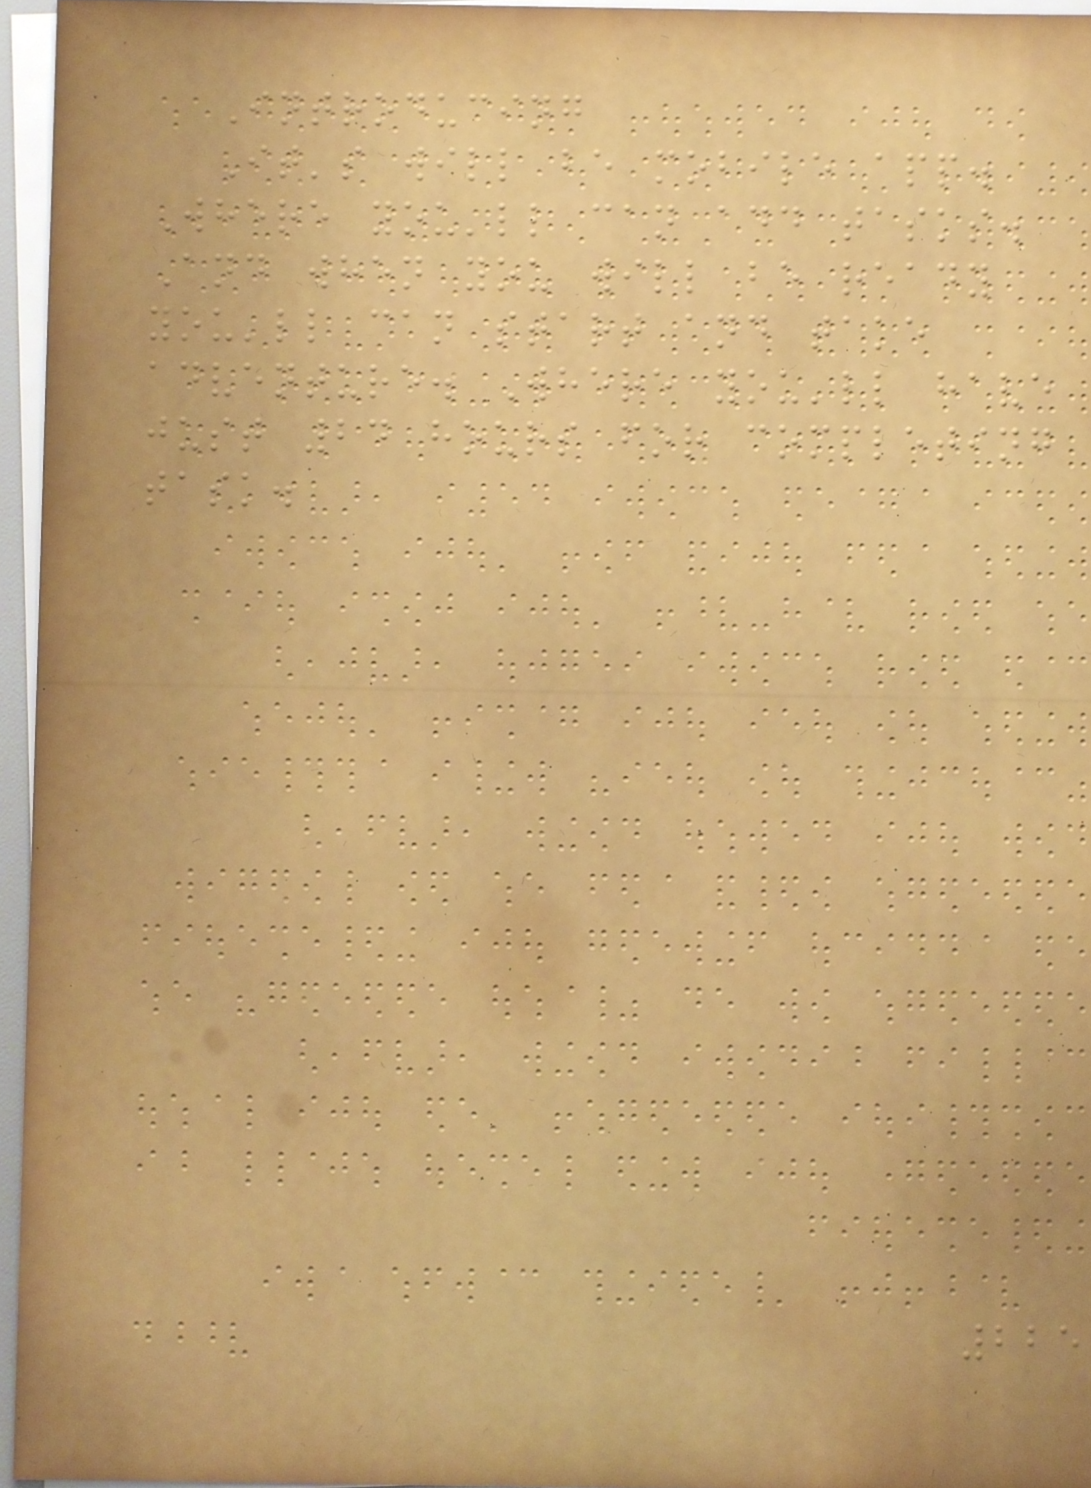Introducing
It's will be mobile app.
Where you'll can add tasks.
And when you will be ready
you'll can start and take
adventure. Where you'll have
just 24 hours for completing
task.
225
